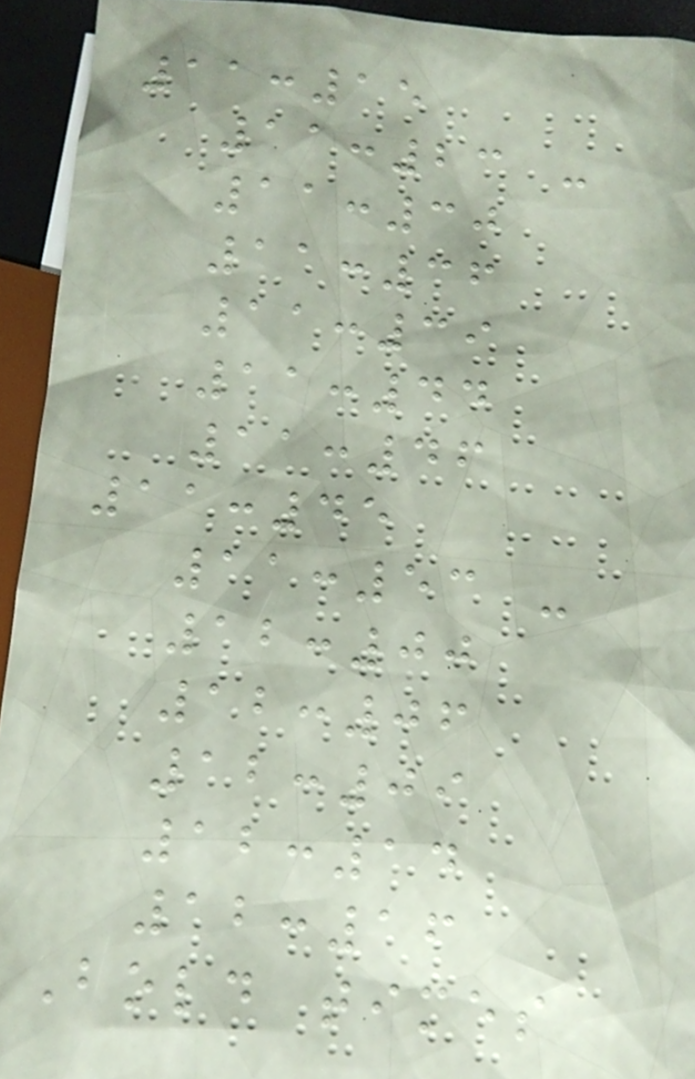11:15
11:23 -
11:30
11:36
11:39
11:44
11:46
11:45
11:53 -
12:00
12:06
12:09
12:14
12:16
Bold times
